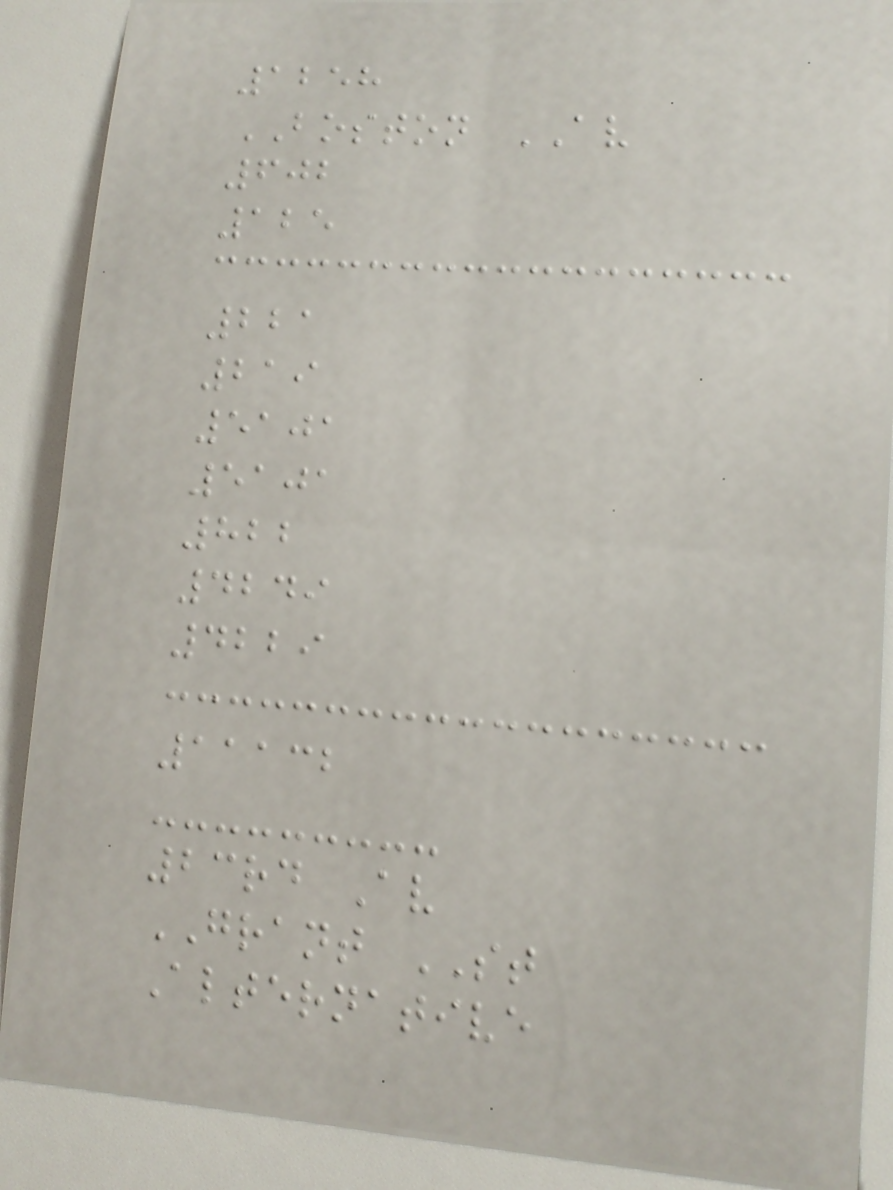1258
BOSTON AV
602
125
221
219
5101
5101
822
4249
4229
11132
23rd Av
GRANT ST
Alternative
